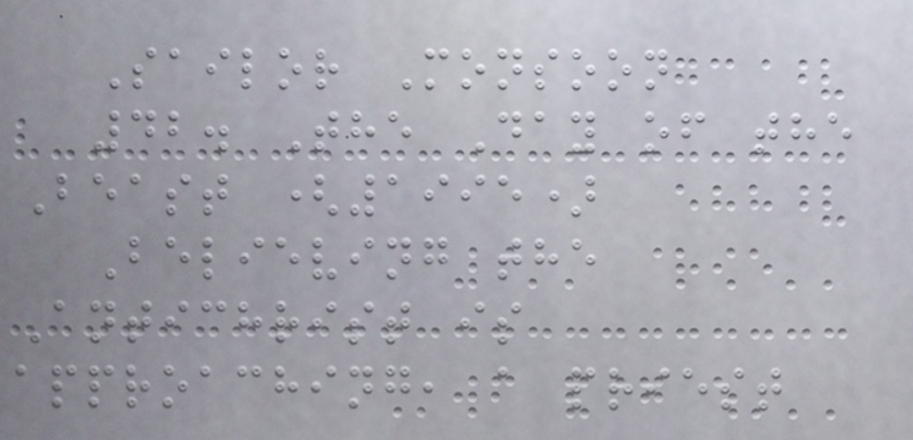Sailor Monsoon
42. The Day of the
Beast (1995)
Believing the
Antichrist is
approaching, a priest
